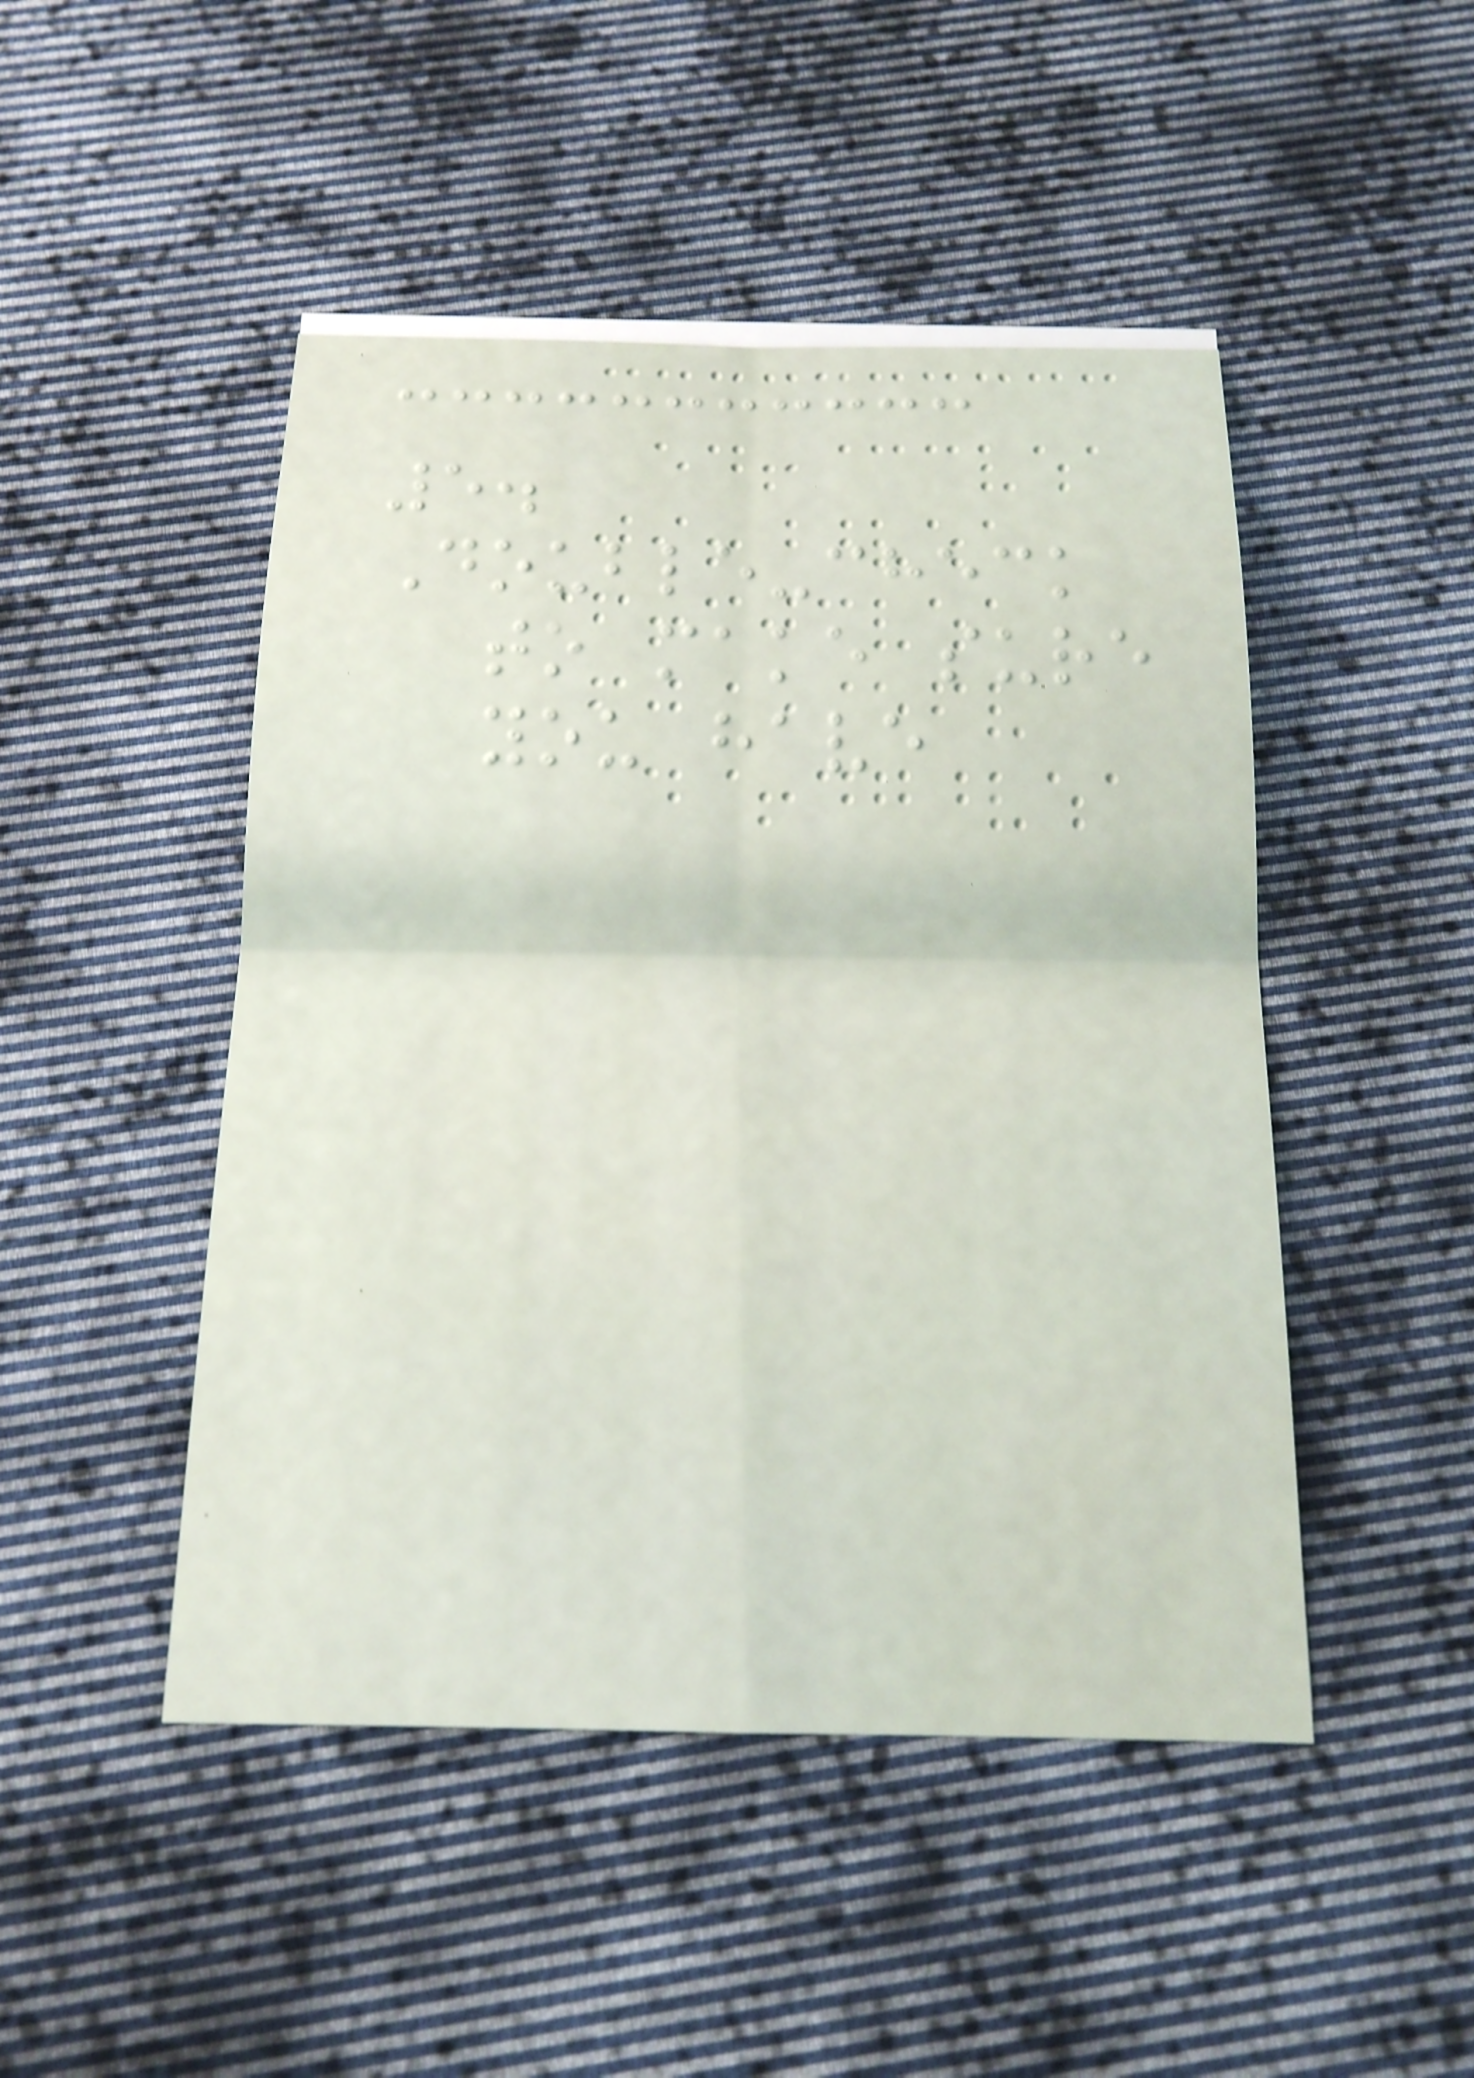5.
Double-check
to make sure
you have
